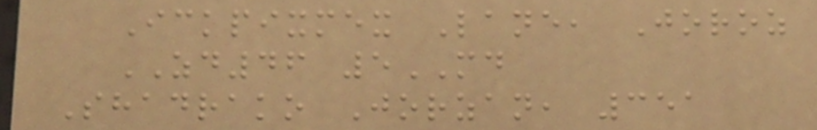Ickpixmex Lane, Joroz
ZD46 5MD
Shadrako Jorzan, 351
